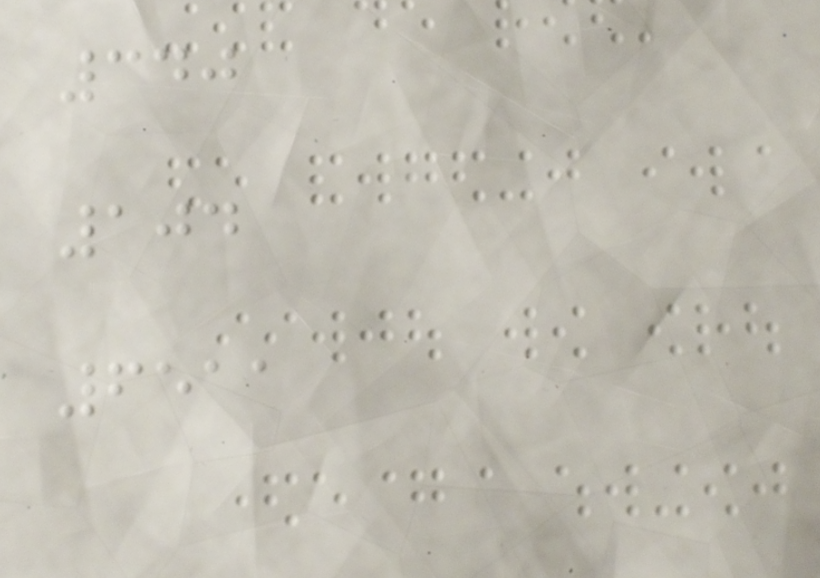340
104
6511
